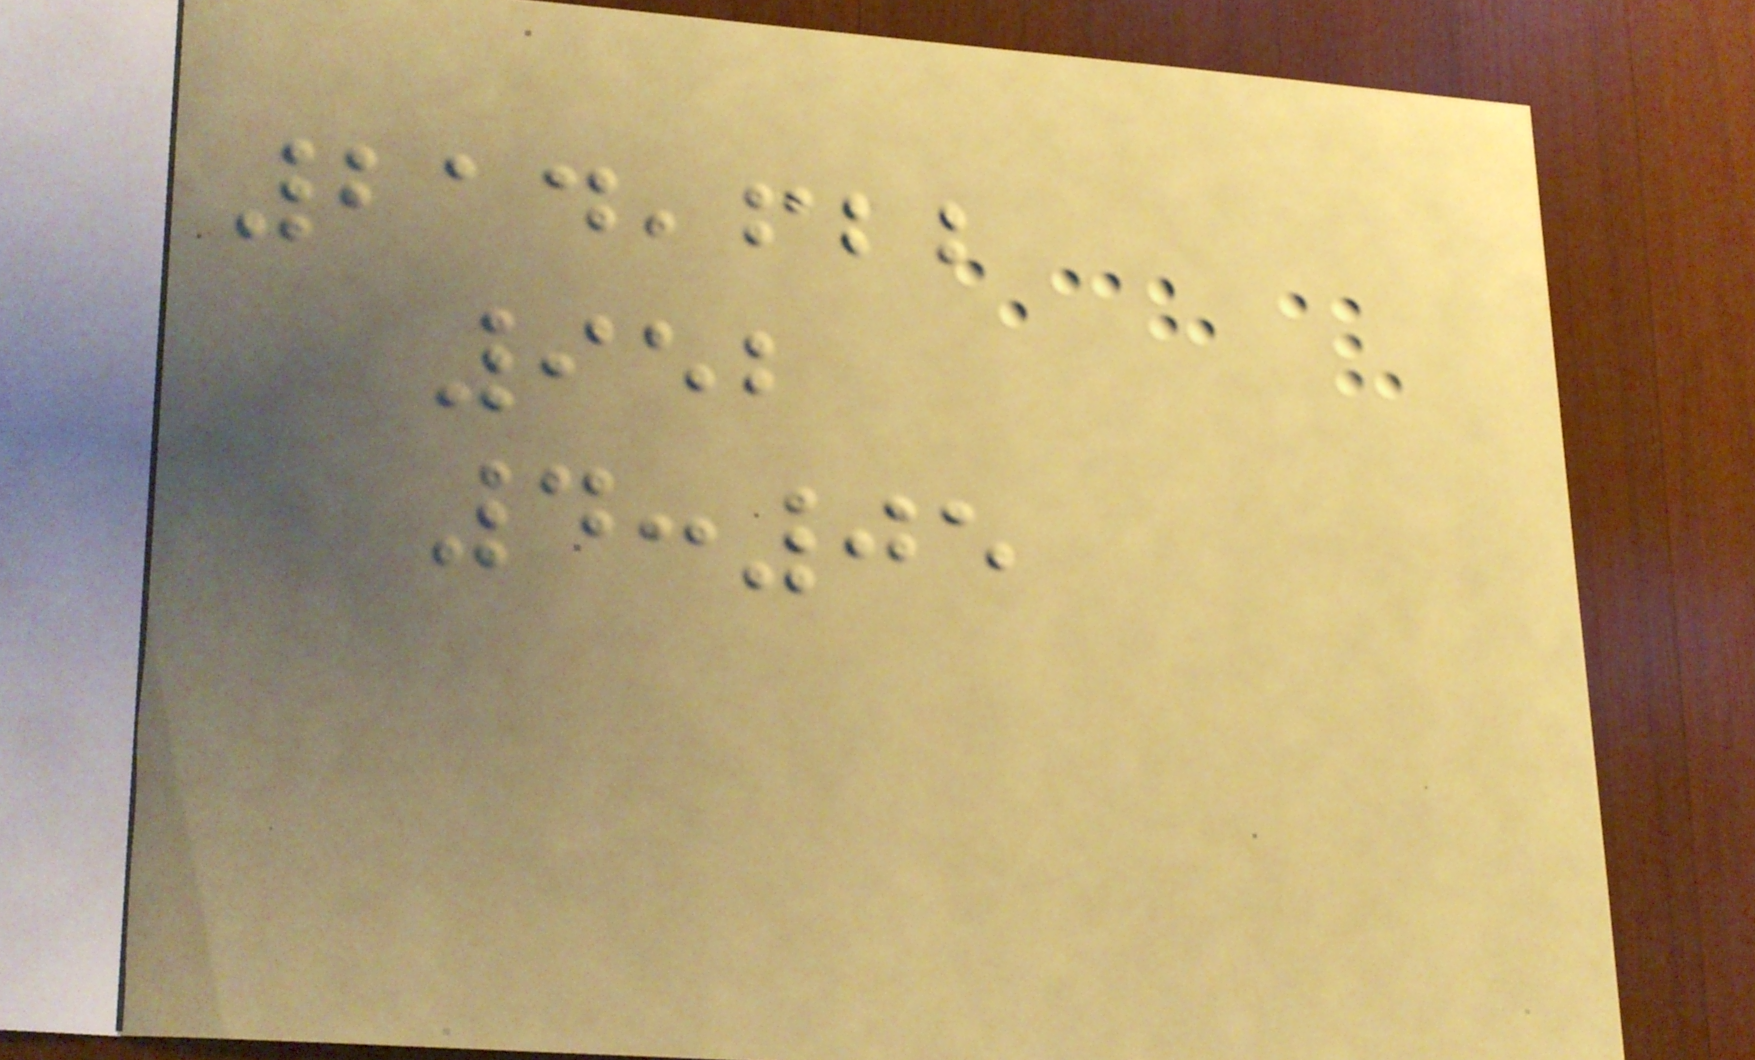214,622
952
4:05
